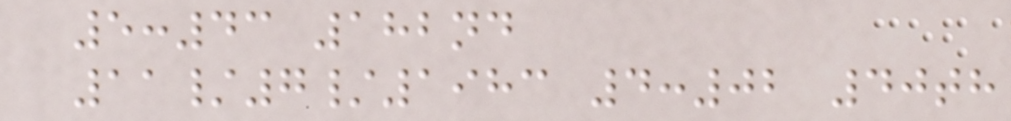5:43 182nd
11/7/1983 4:02 40th
